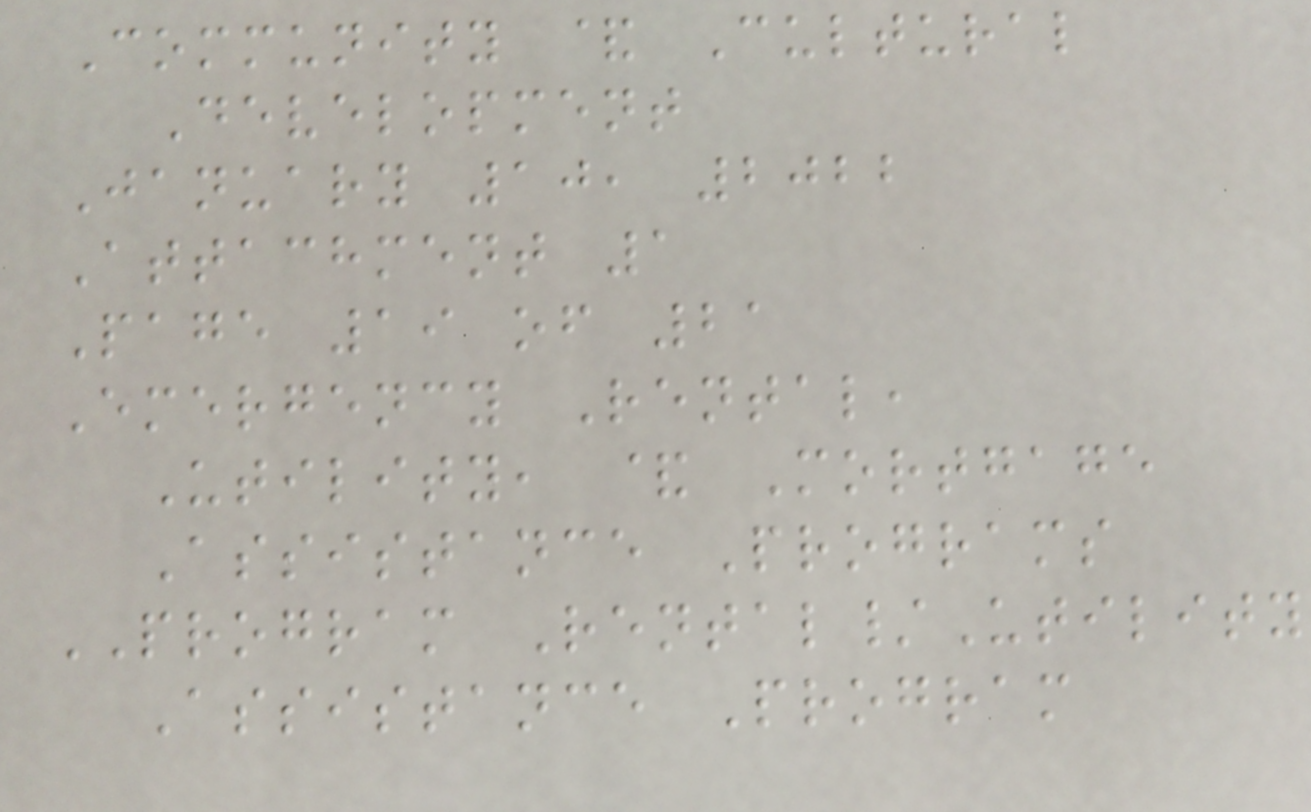Community & Cultural
Development
January 10, 2022
Attachment 1
Page 19 of 21
Emergency Rental,
Utility, & Mortgage
Assistance Programs
PROGRAM Rental/Utility
Assistance Program
